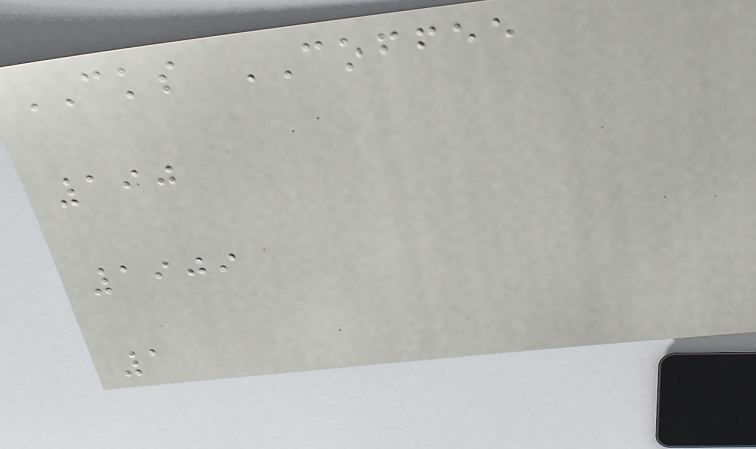CKS COFFEE
190
1909
1
